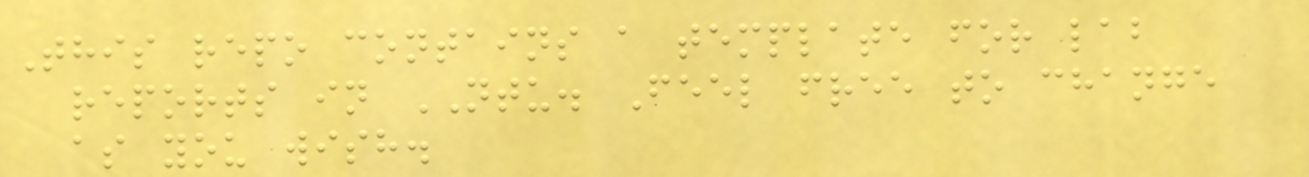This repo contains a template for lab
reports in NTU. Feel free to change
as you wish.
